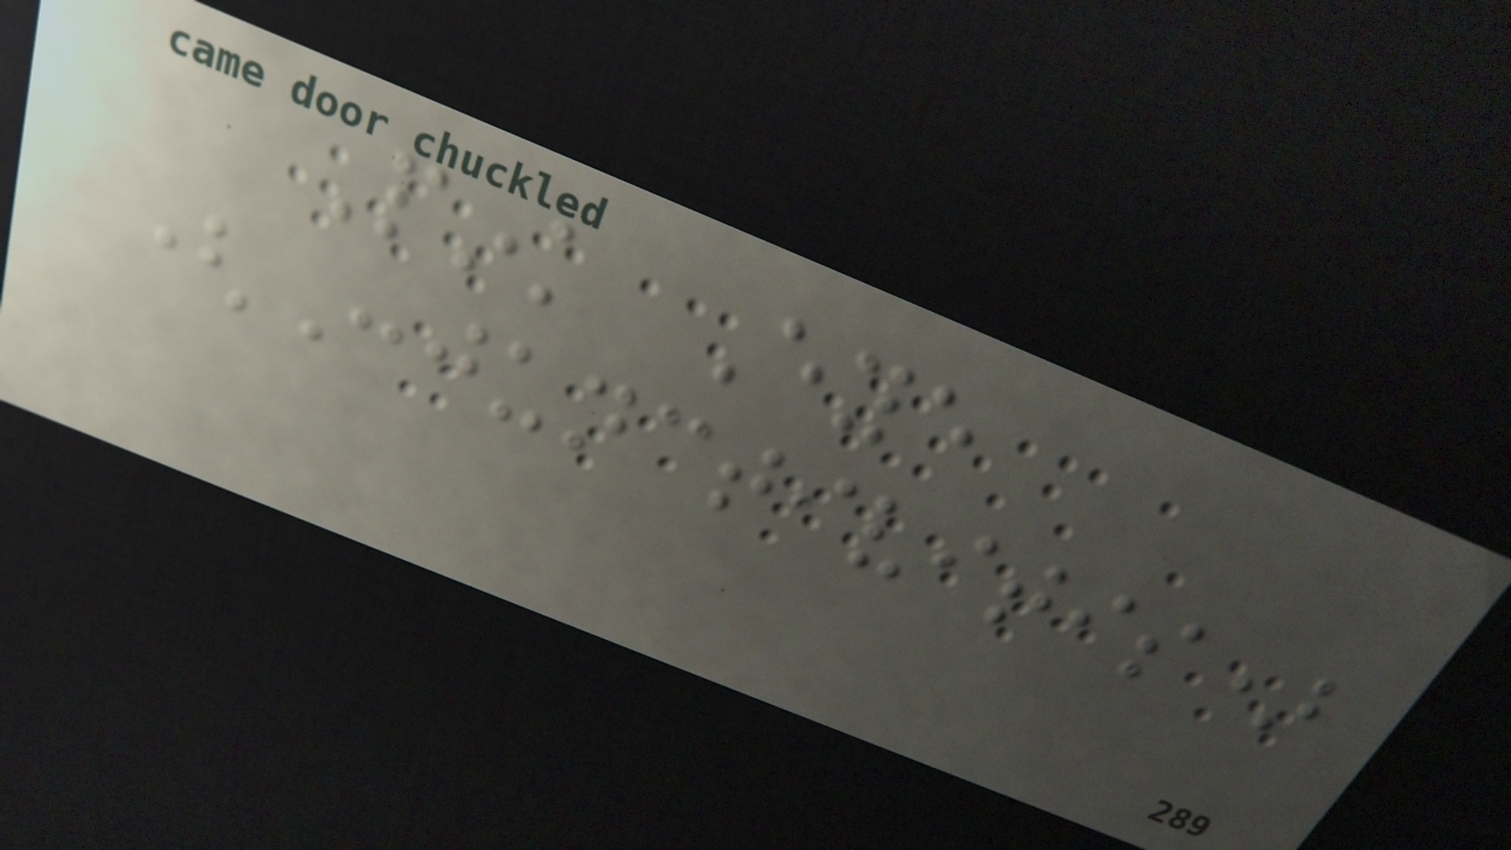Pink Eye
(Conjunctivitis)
